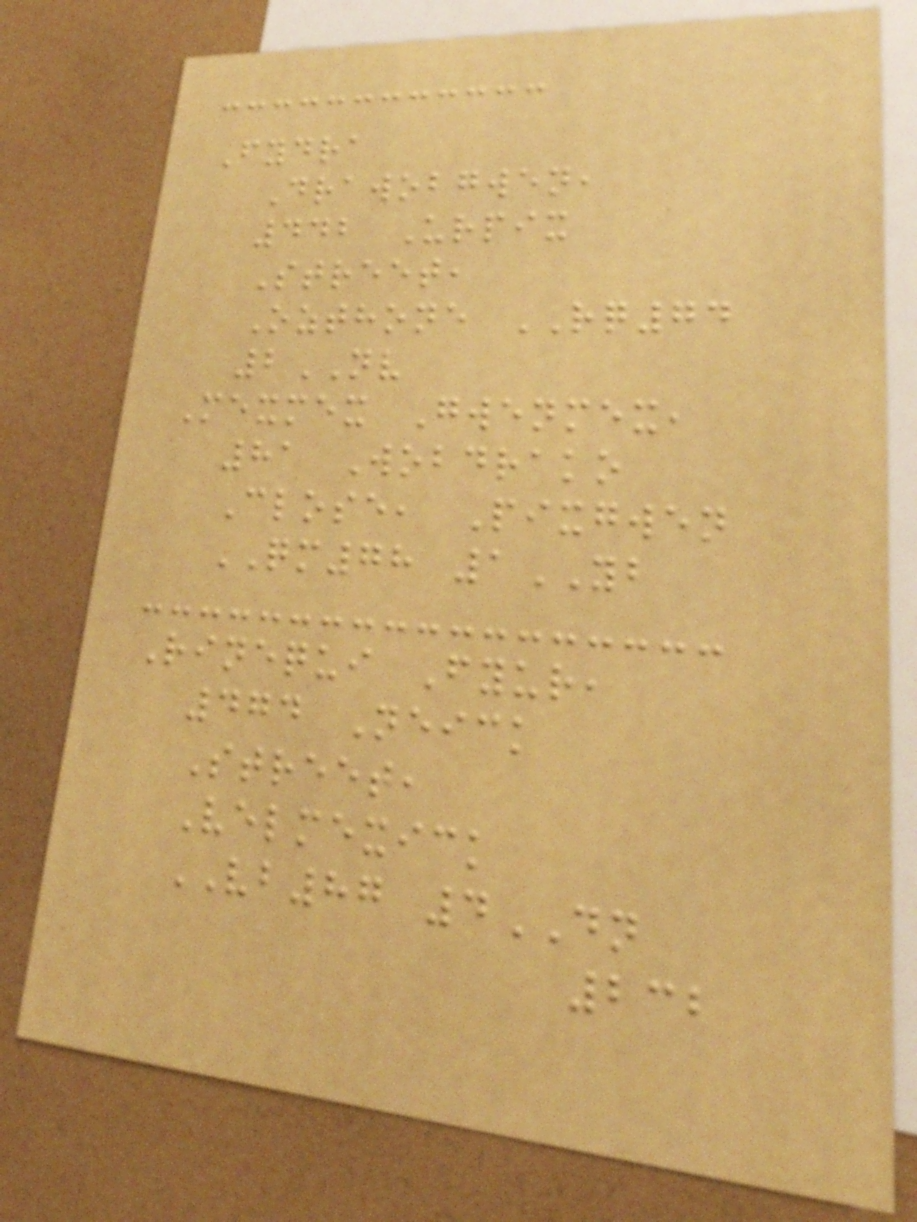Fydra
Drawobgwen,
442 Urpix
Street,
Ozthone RQ74
2NV
Mexmex Gwenmex,
81 Wobdrako
Close, Pixgwen
QM78 1YB
Rinequi Fyur,
474 Neick
Street,
Velmexick
VB87 4DN
232
